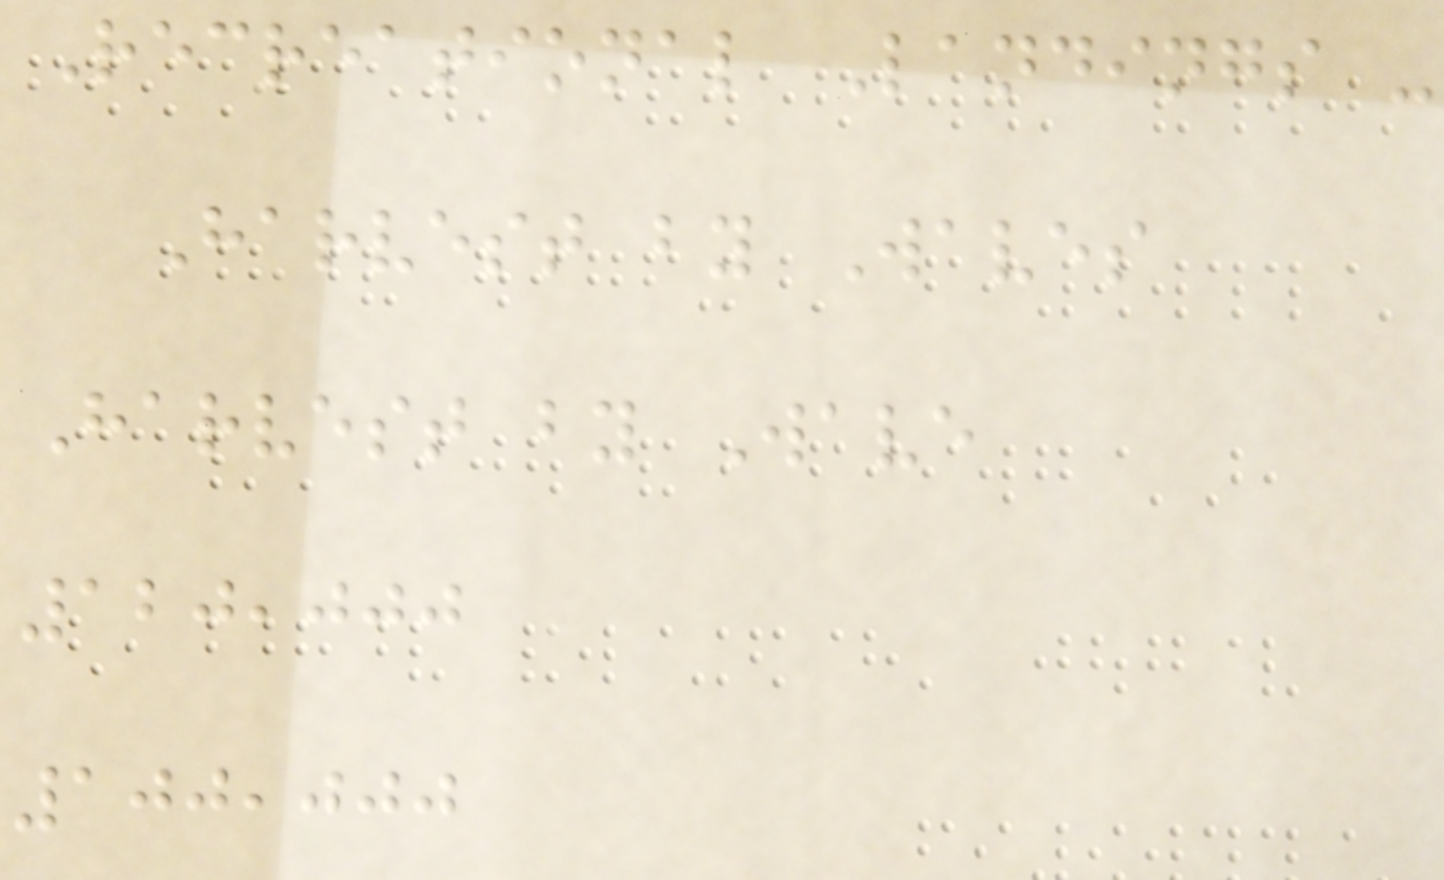Recreational Landings -
Harvest by Waves
Harvest by Wave
120,000
100,000
